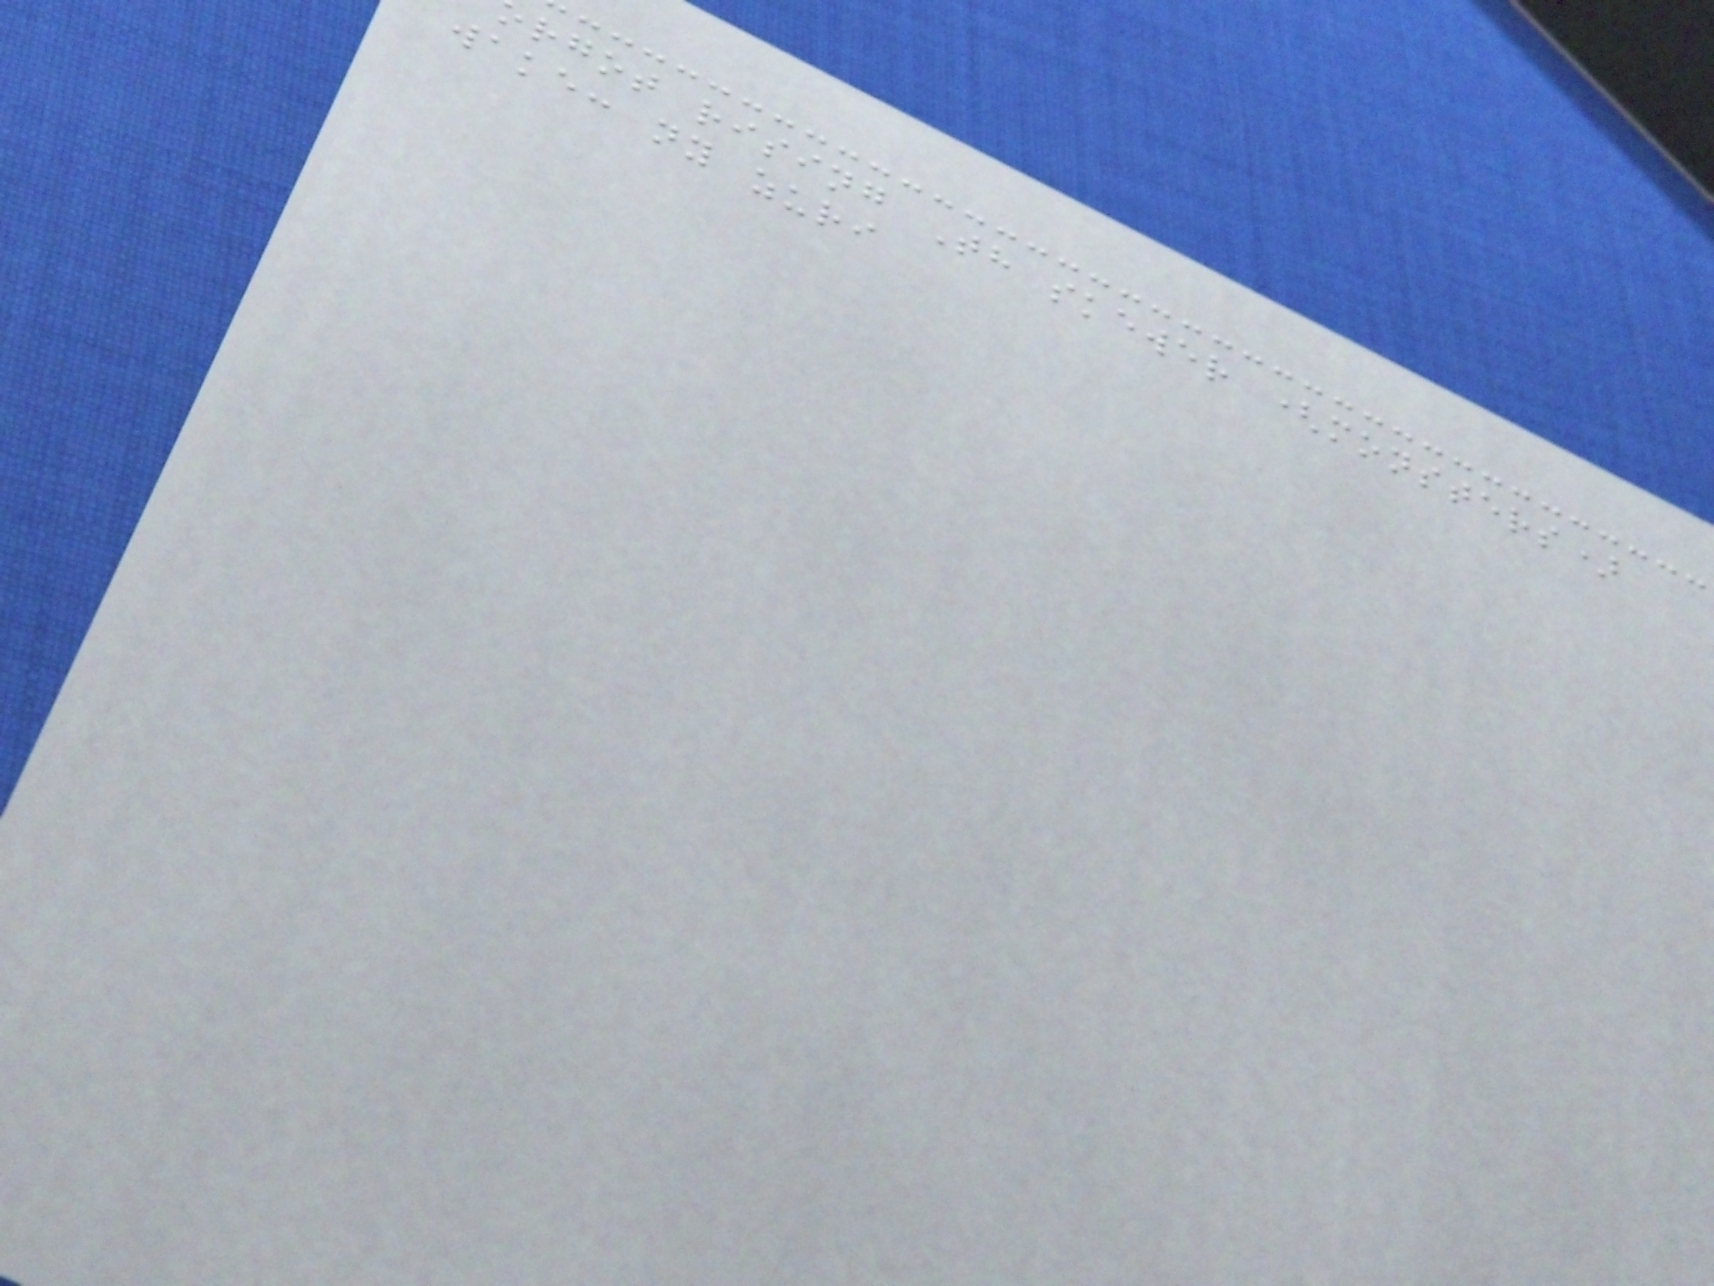rgot rising Th skewer (monsters)
wake: ny zuri
